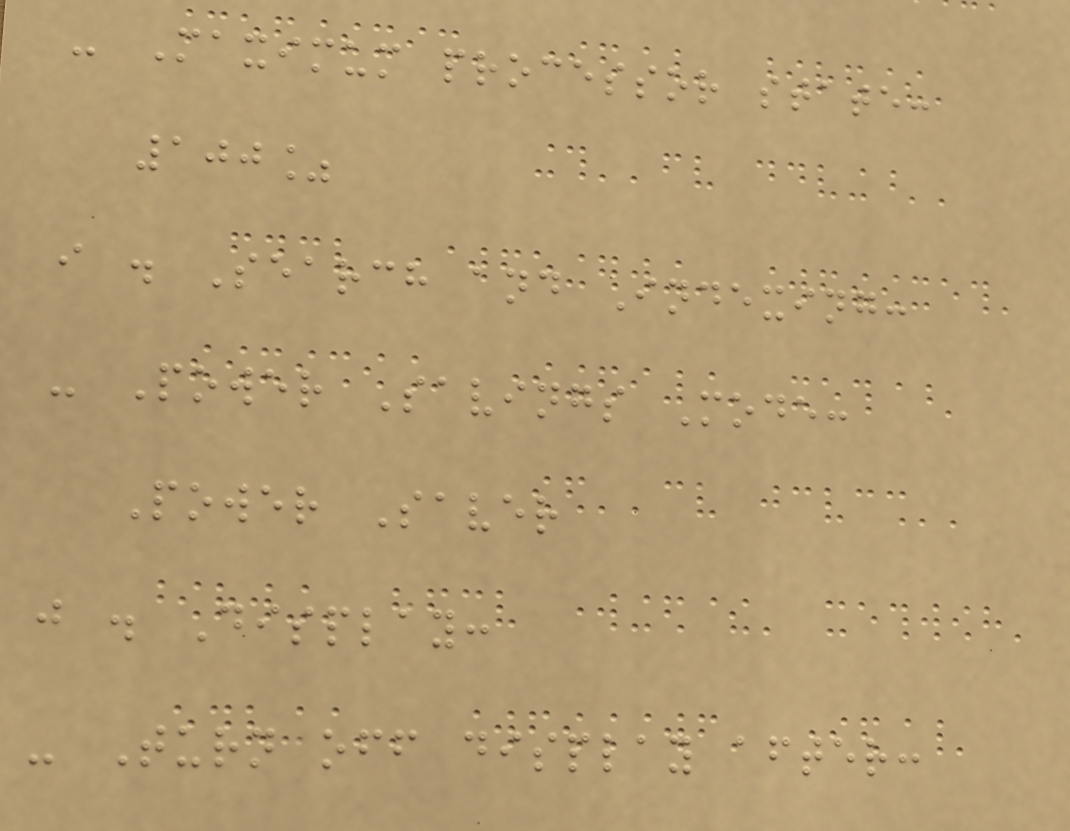- Maximum processor state:
100%
i . Search and Indexing:
- Power Savings Mode:
Power Saver
j . Display:
- Turn off display after:
